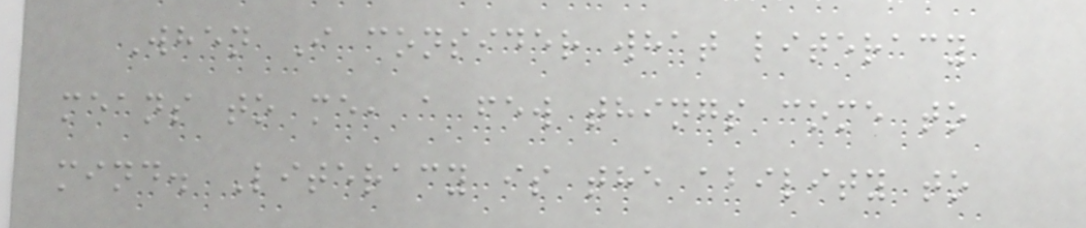When I consider what literacy
means to me, a few things come to
mind. Literacy is the ability to
